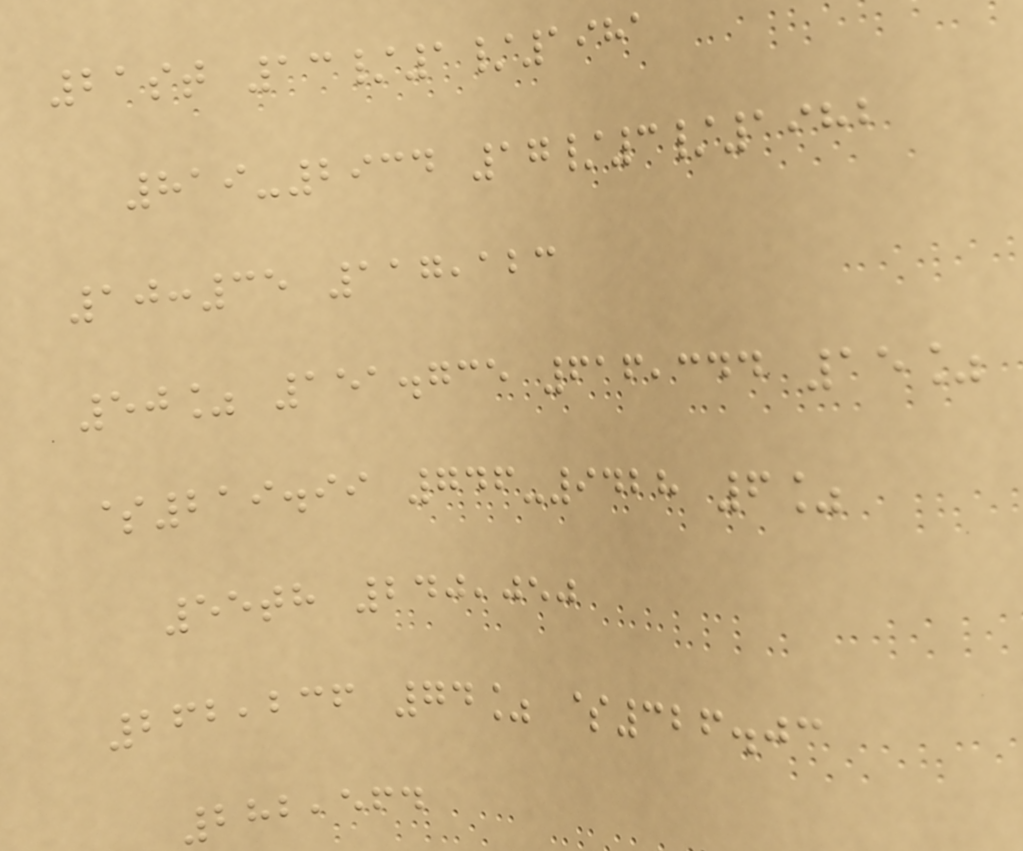21st 13/1/1981
819-2934 17/3/1982
10:35 117,123
50% 151.735 616,344 15%
$219.99 746-9428 6%
55th 240,050
262,236 74% $326.03
282,564
